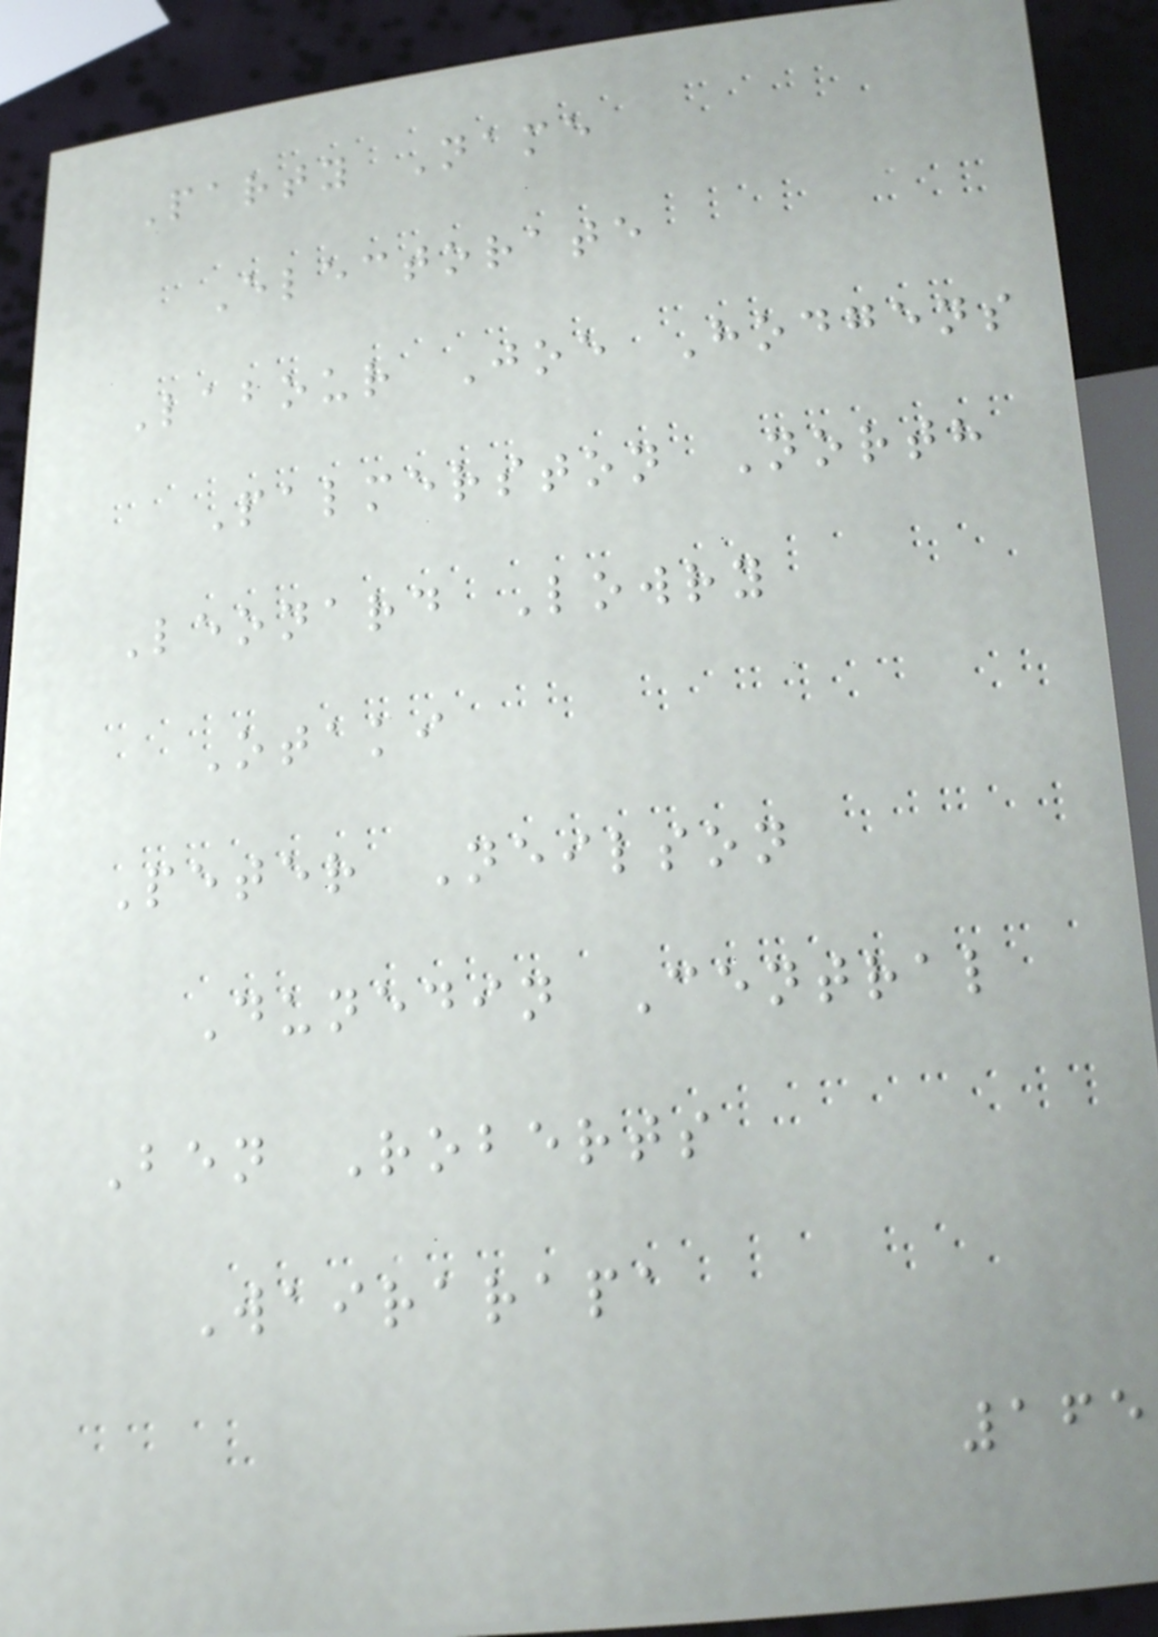Party Name
Electorate
Labour Joe Hodgens
Palmerston North
Leonard Lowry
Otaki
Peter Neilson
Dunedin Central
Ben Roberts
Wairarapa
165
